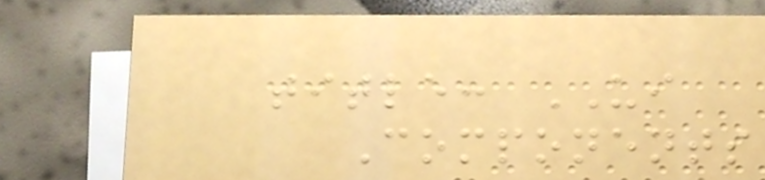title: UI
Components
